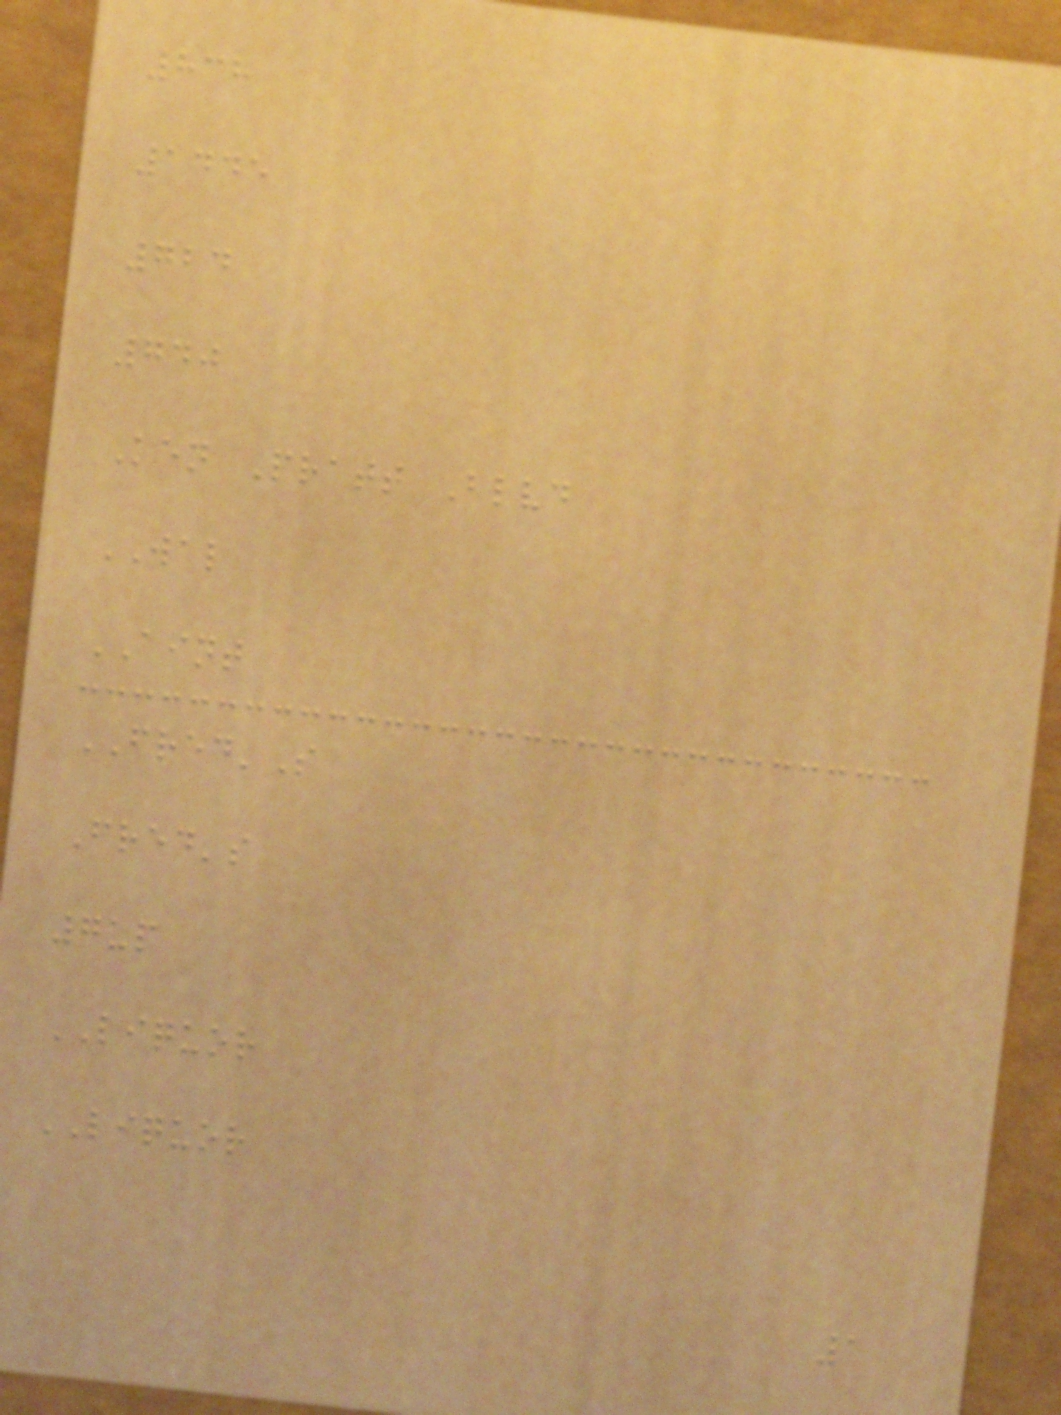838
1445
724
740
Ken Pratt Blvd
WAL
AINT
FRED'S
Fred's
7up
LIQUOR
LIQUOR
1
